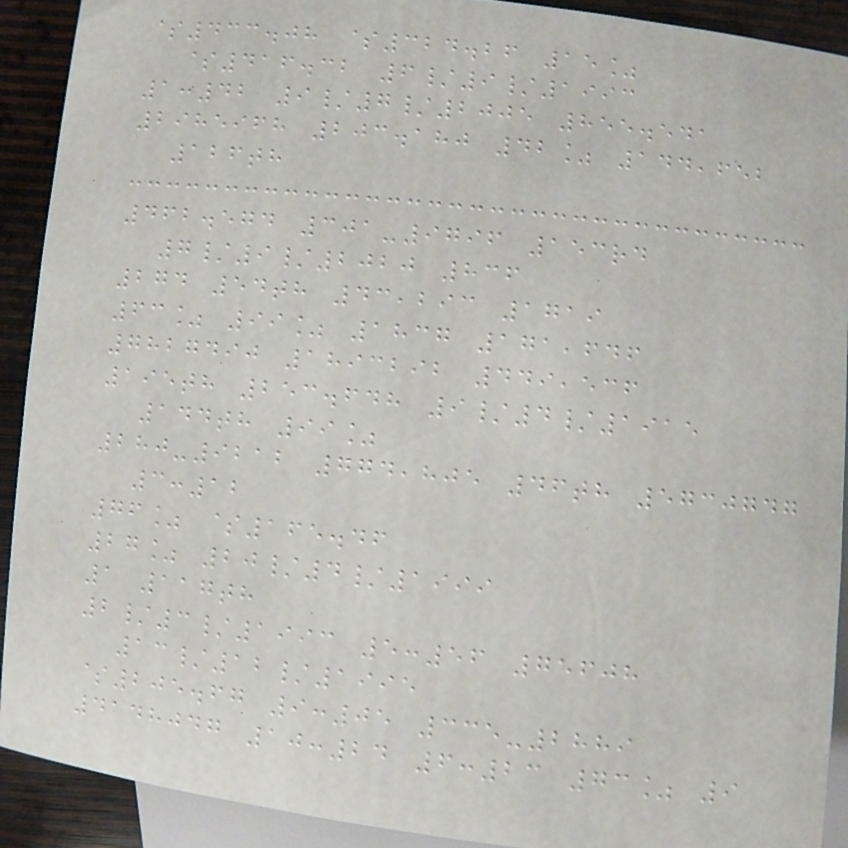$433.08 $324.26 15%
$416.32 6/9/1993
1:42 9/7/2005 855.541
2985968 203.180 42% 144,652
126th
462.574 301-9796 153rd
7/9/2020 836
274 54th 43,293 1719
63% 99% 1837 171,646
7827490 1893292 449,536
195th 253.648 9/4/1915
144th 99%
280-9212 774,805 46th 5730747
3:12
76% $165.46
27% 20/4/1999
1 117th
2/3/1993 5:56 75608
13/12/1995
$205.67 9:05 335-2889
4148047 10:24 6:23 73% 9
